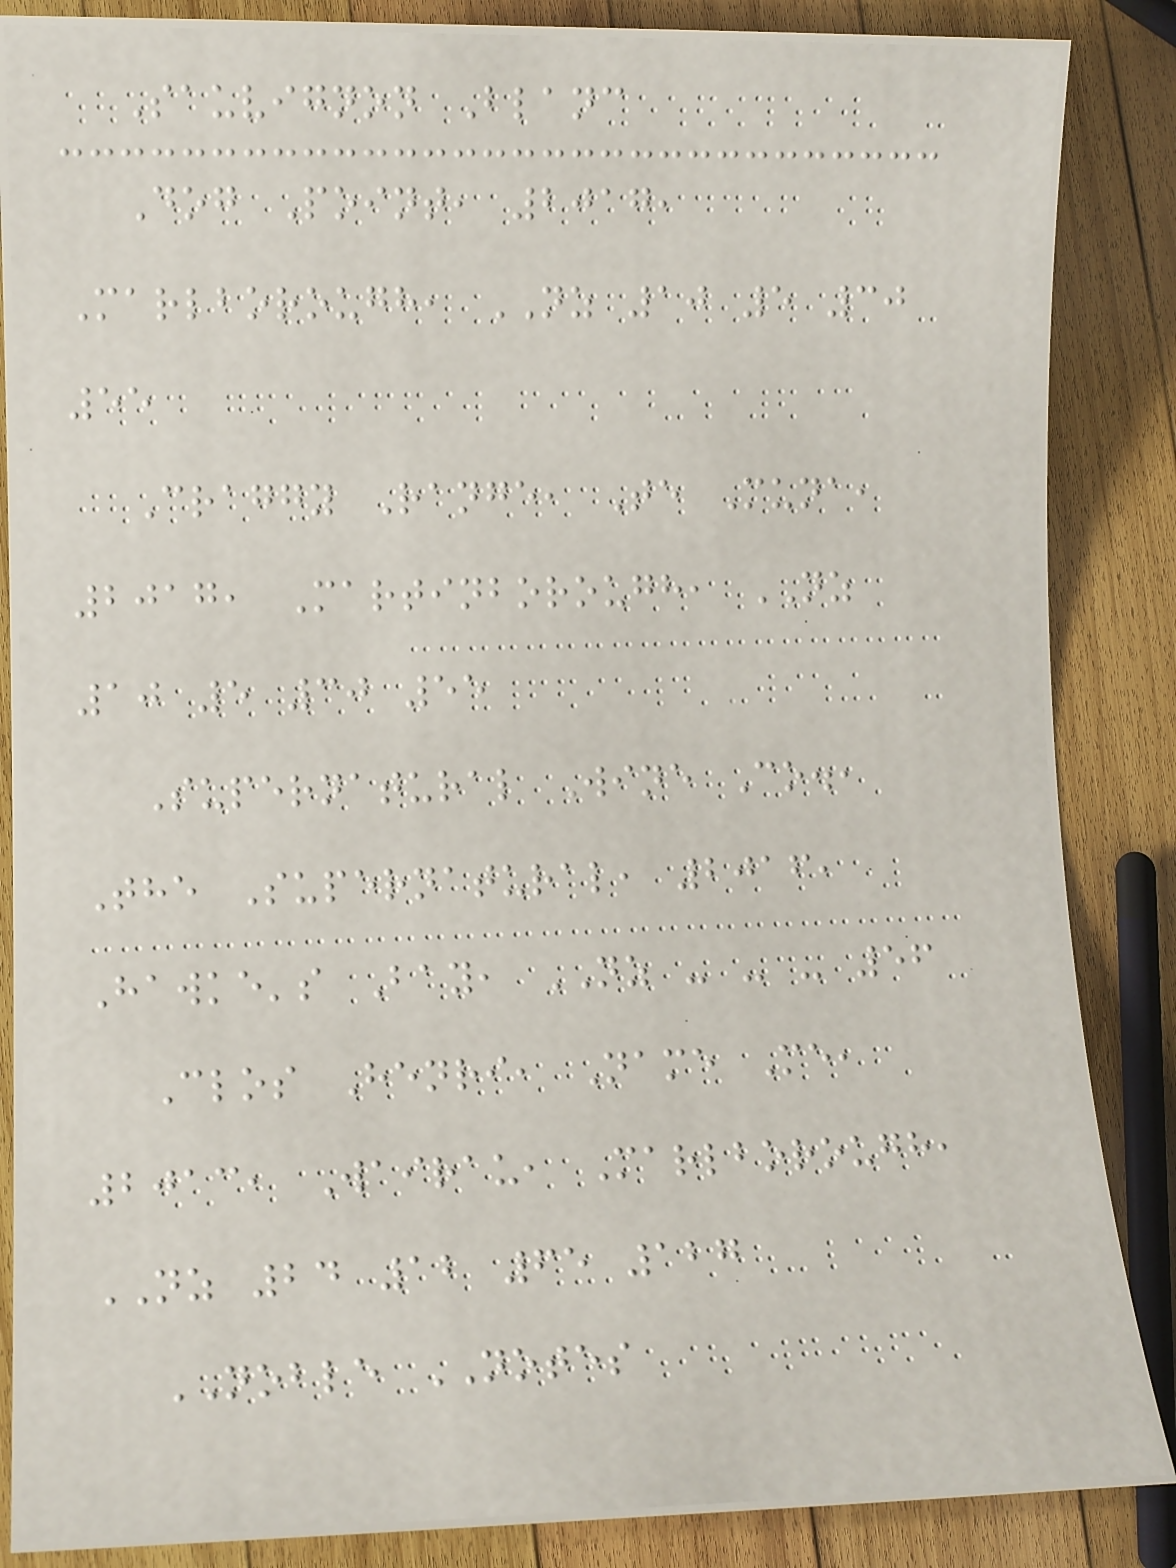Sauvignon Blanc
Dog Point, 2017,
Marlborough, NZ 10 5 30
55
Craggy Range, Te Muna,
2017, Martinborough, NZ
10 5 30 55
Supernatural Wine Co.,
The Supernatural, 2016,
Hawke's Bay, NZ - - - 56
Clos Henri, Name Me,
2013, Wairau, Marlborough,
NZ 24 12 65 127
NOBLE NOTES
